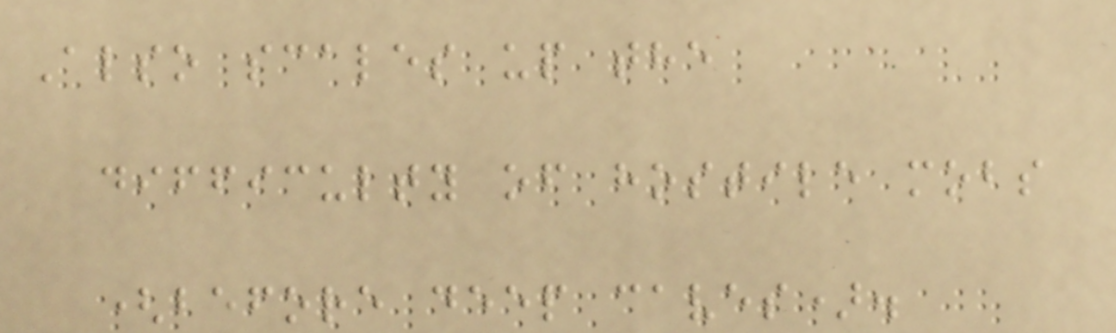Also scales up the
difficulty of hostile mobs
(before deep caves).
